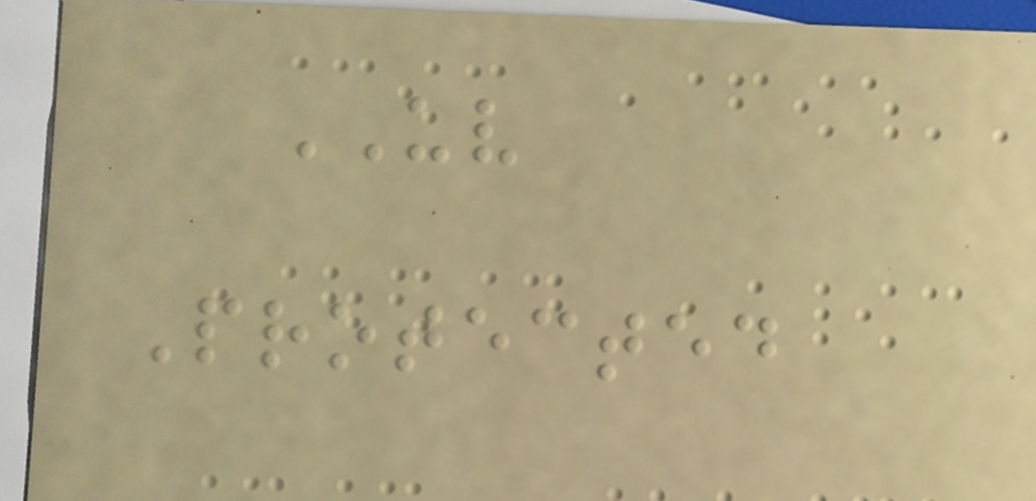UV
Protected
